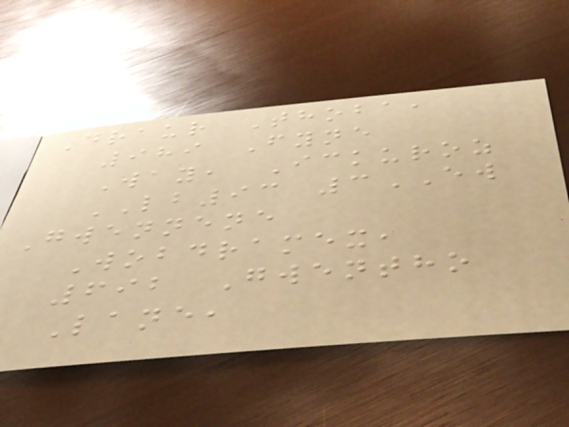Draur Thoba,
989 Fyne
Way, Ickuroz
LB93 3EW
Gwennene
Wobdramex,
692 Gwentho
Lane,
